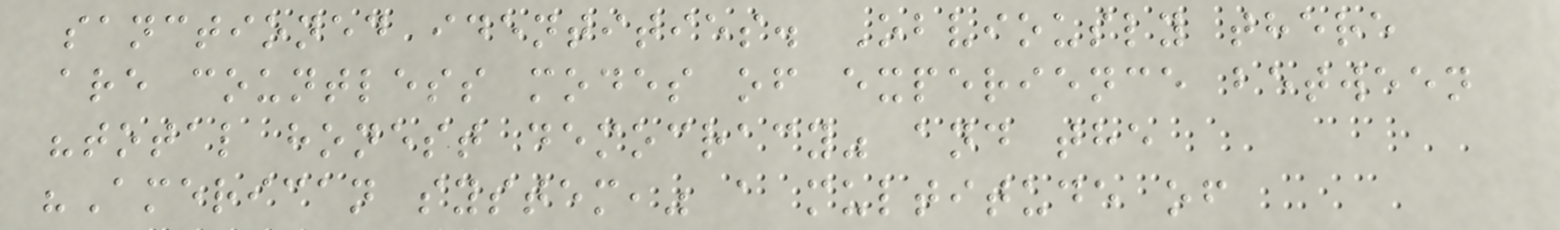sanctioned identities. Obviously there
are countless modes of experience between
"total honest democracy" and the
"American system," a multitude of
